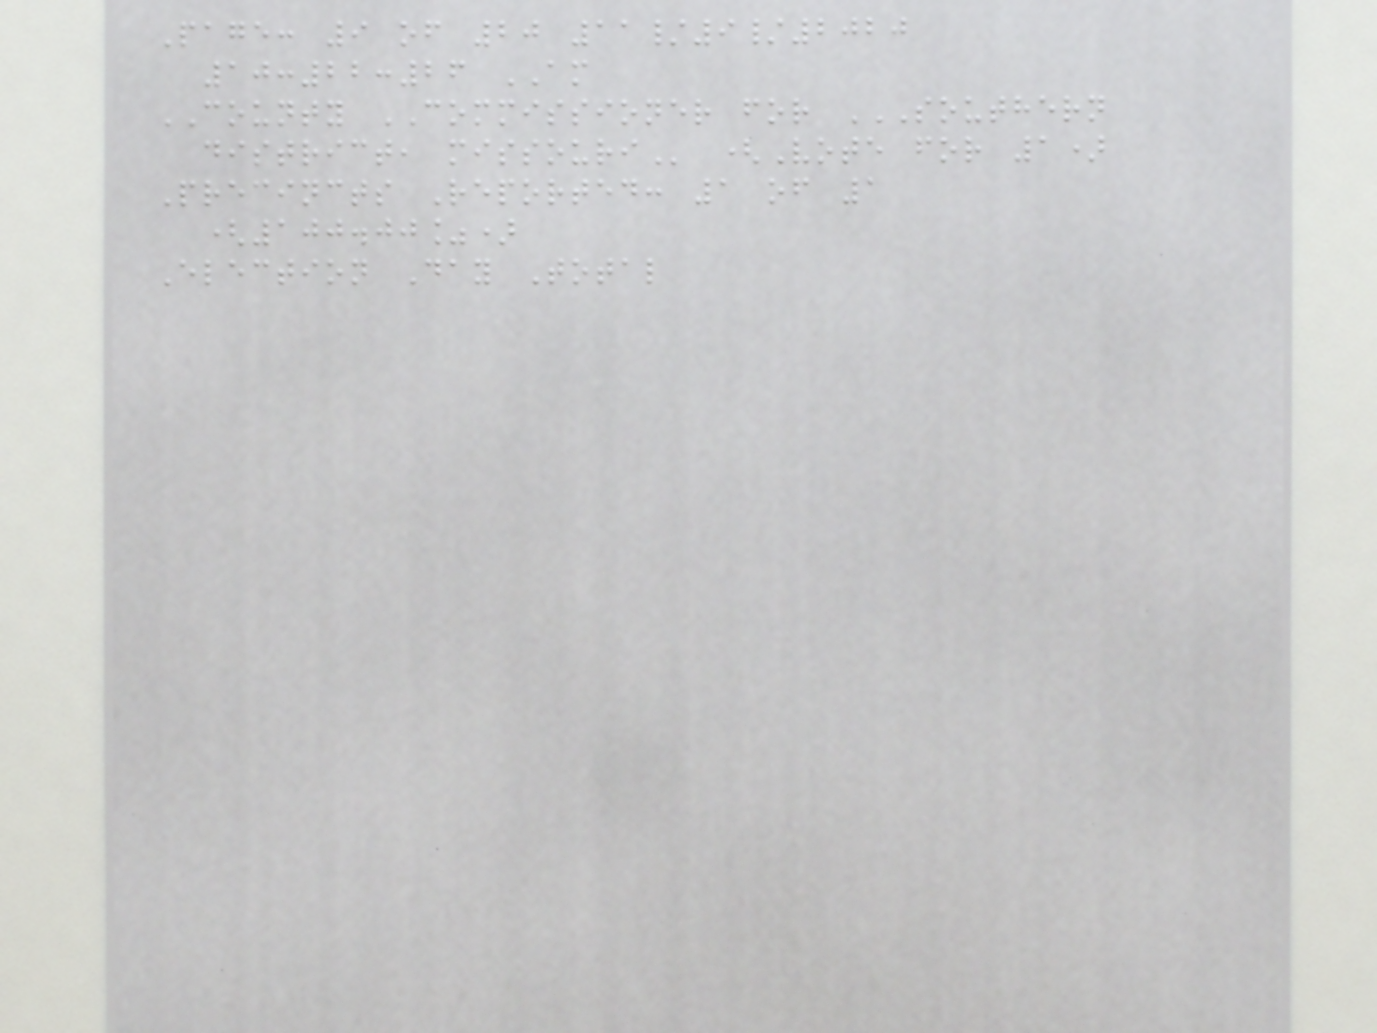Page: 9 of 20 11/9/2020
10:22:26 AM
COUNTY COMMISSIONER for SOUTHERN
DISTRICT, MISSOURI (Vote for 1)
Precincts Reported: 1 of 1
(100.00%)
Election Day Total
